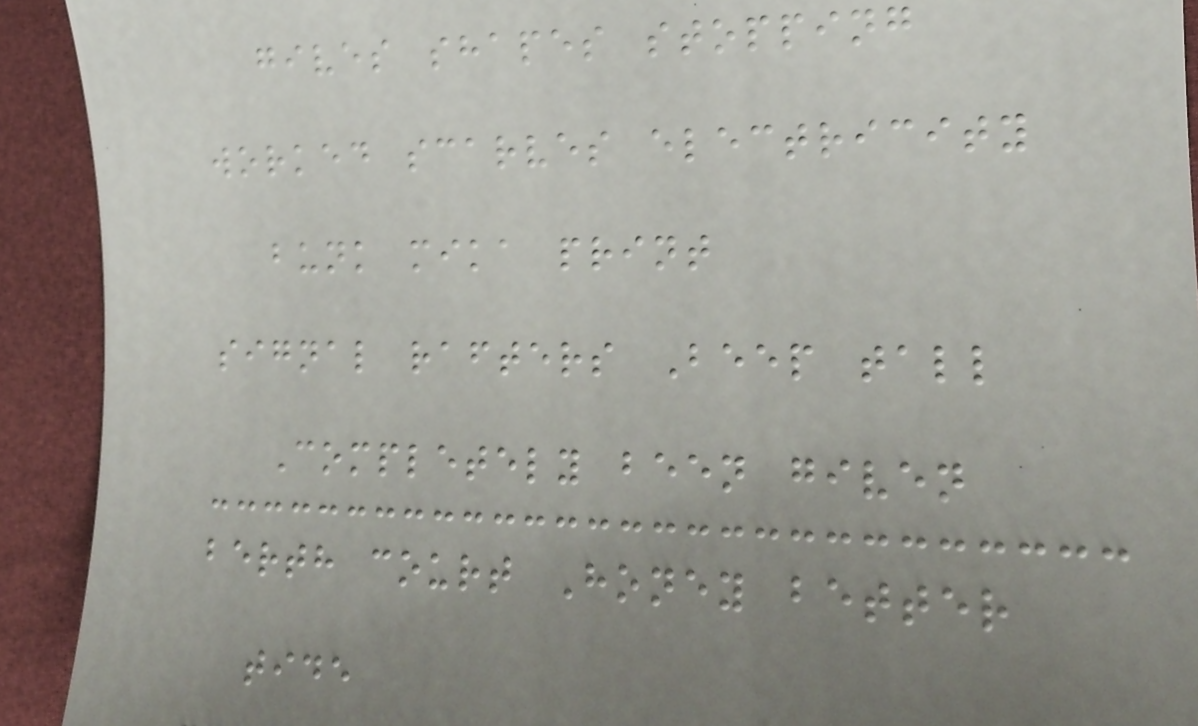gives shapes stopping
worked scarves electricity
bunk mika print
signal rafters Beep tall
Completely been given
berth court Honey better
tide
